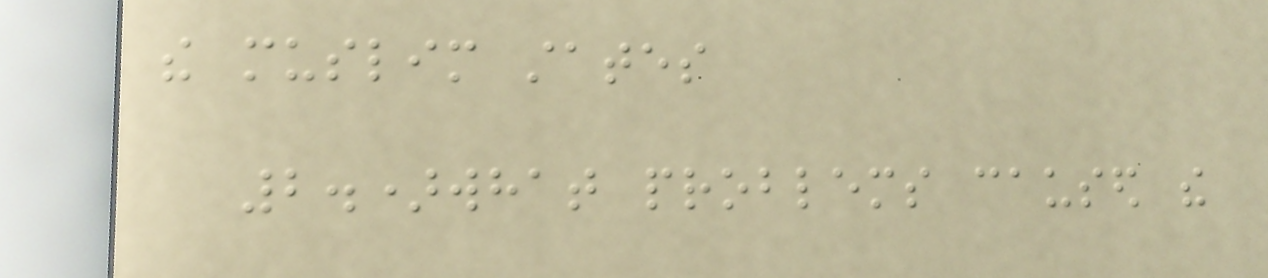the muslim states
2.)what problems caused the
